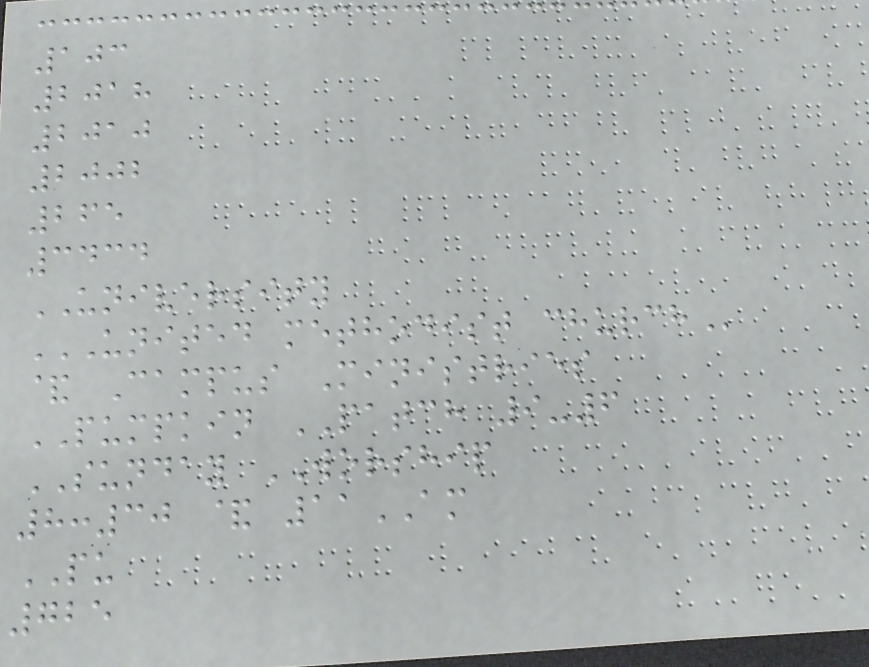103
2018
2010
2002
265
3434
UNIVERSITY
UNITED METHODIST CHURCH
& Campus Ministries
PUMPKIN PATCH 9-6
SUNDAY WORSHIP
8:30 & 11AM
PU
725
